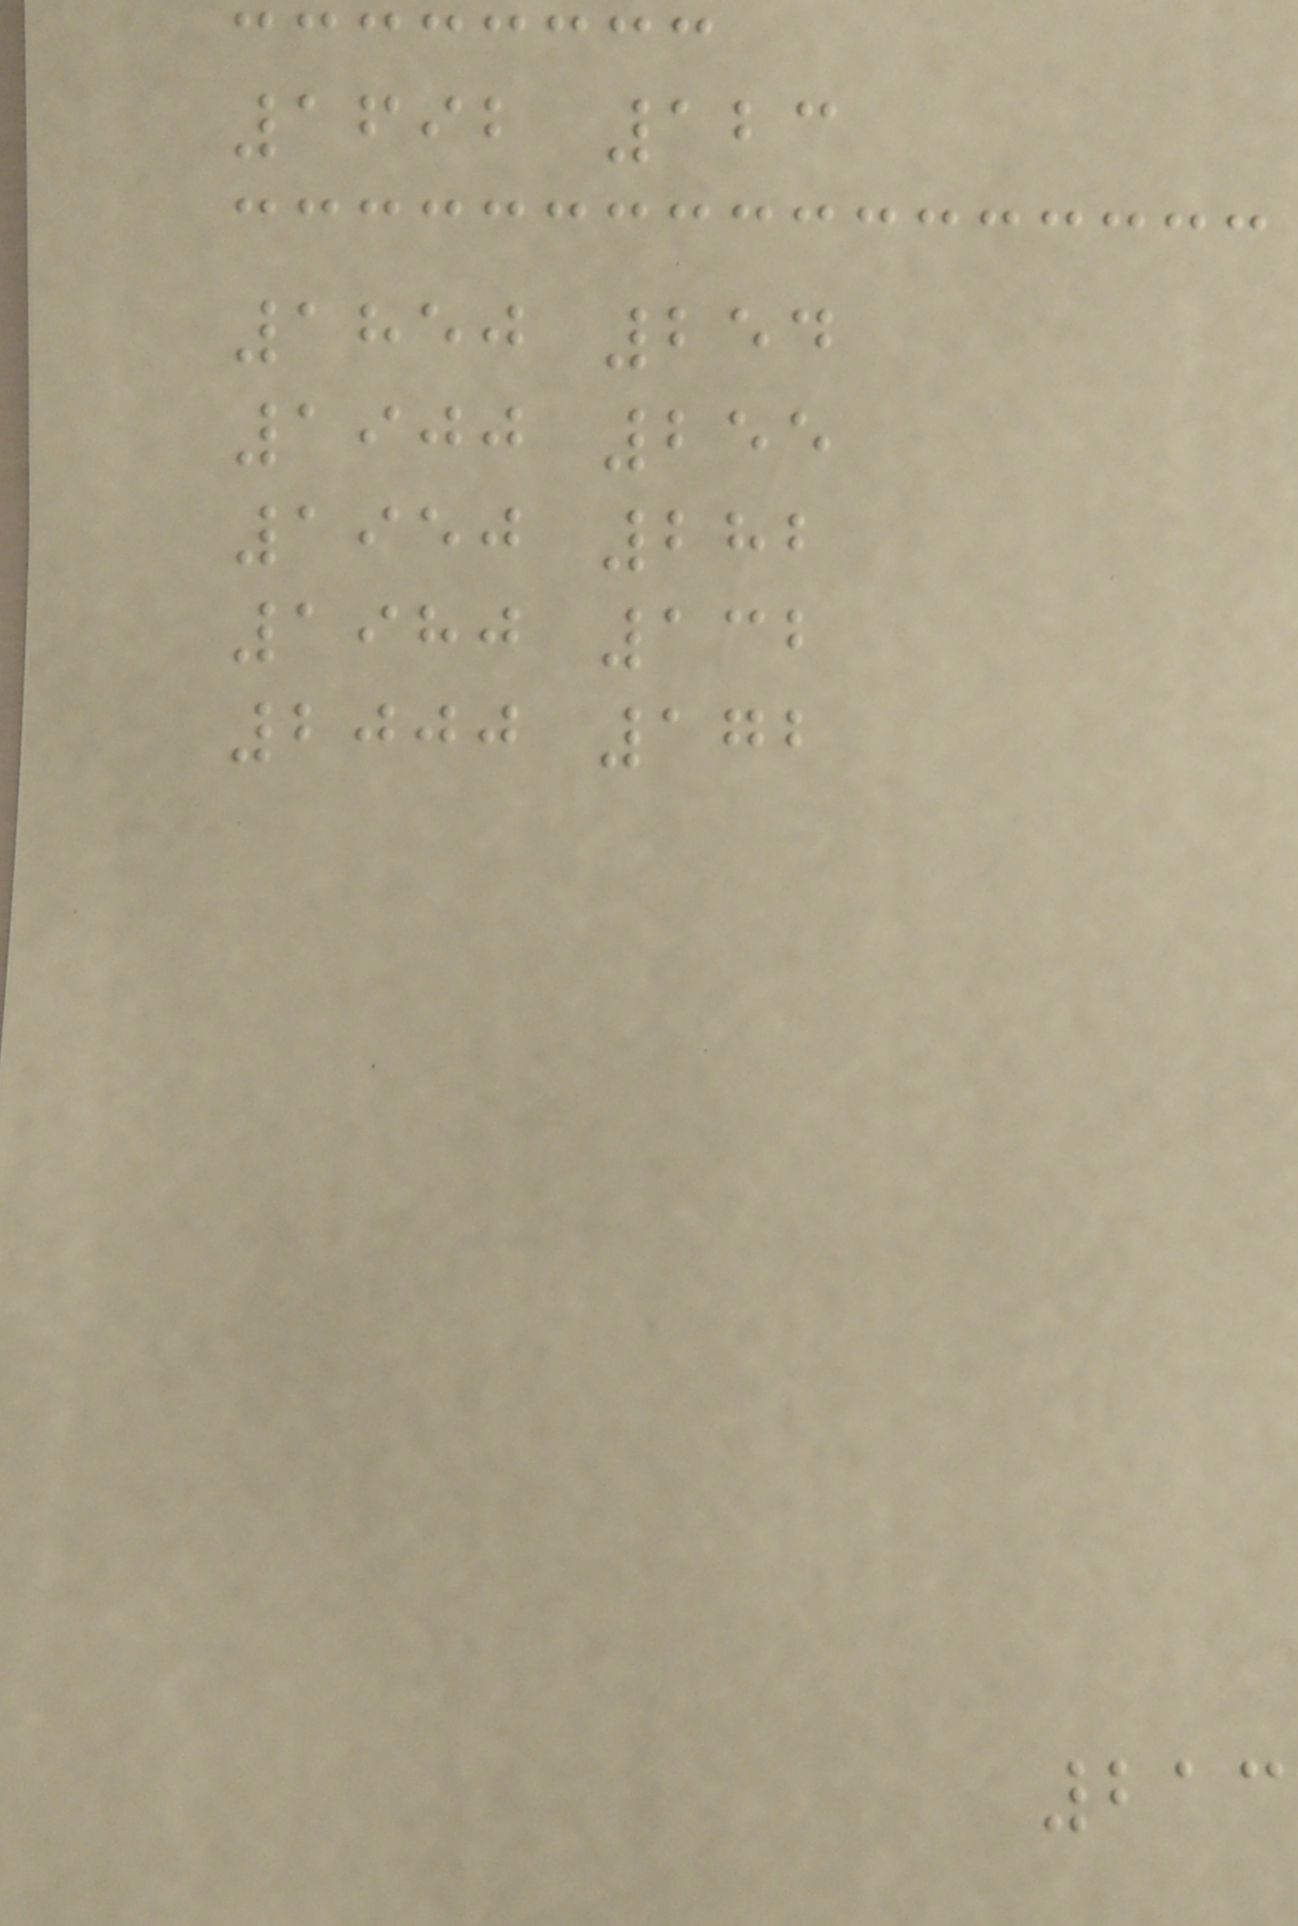1692 123
1850 254
1900 255
1950 282
1980 132
2000 172
213
